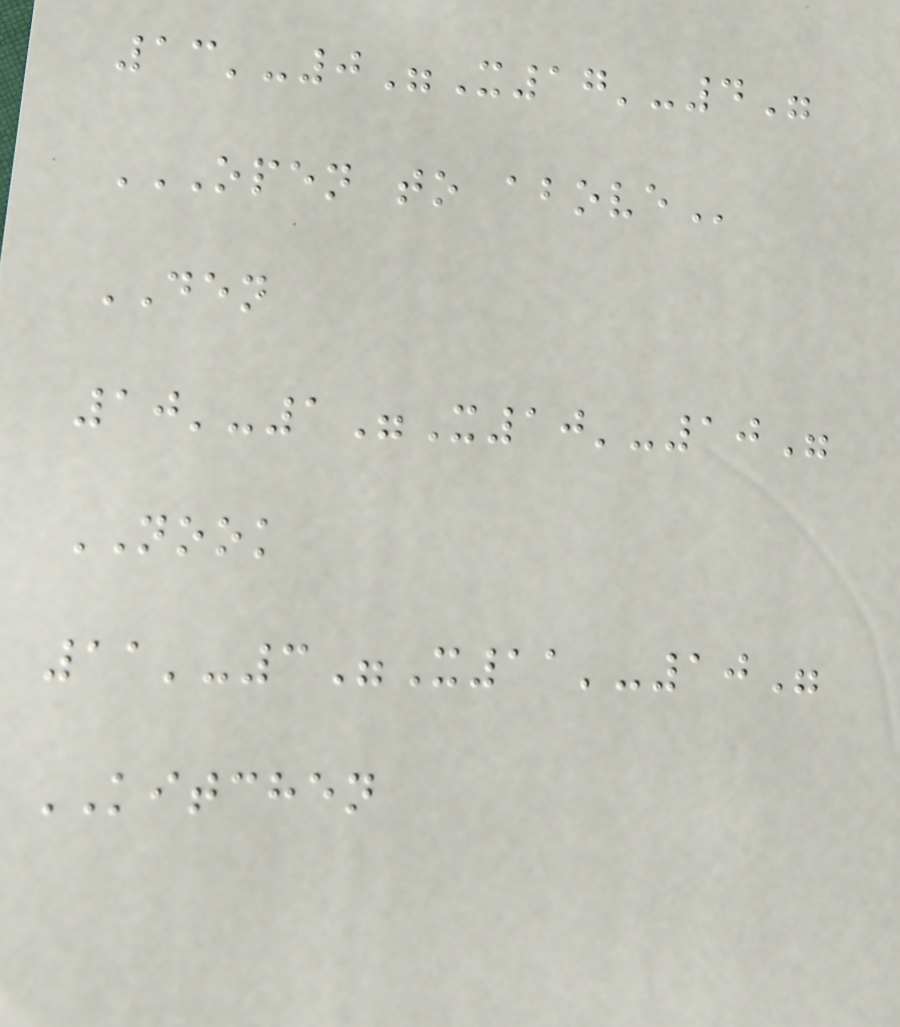13'-0"X17'-4"
OPEN TO ABOVE
DEN
10'-1"X10'-10"
NOOK
11'-3"X11'-10"
KITCHEN
